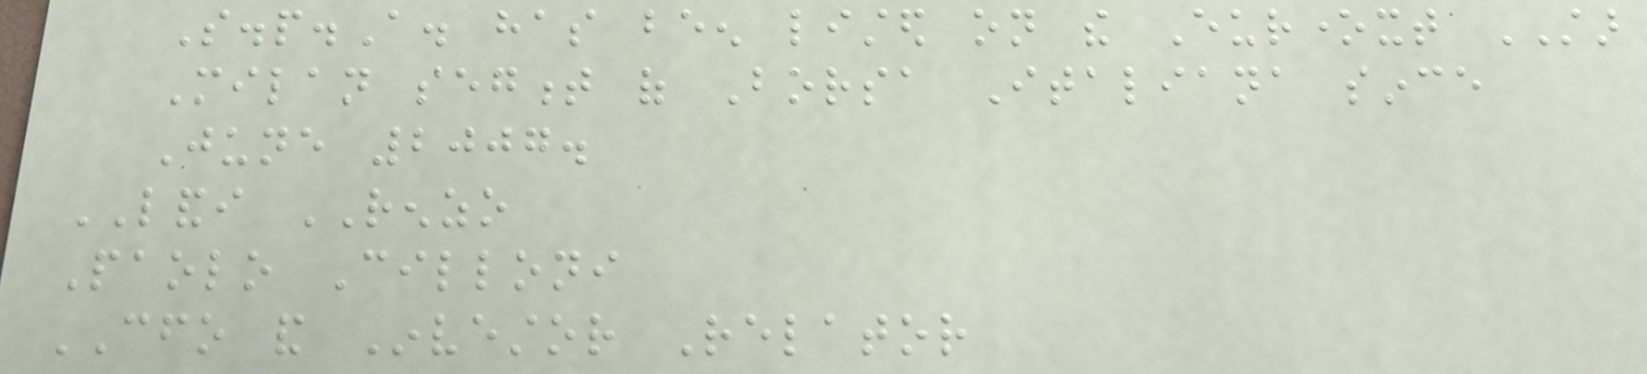S.p.A. has been listed on the Euronext STAR
Milan segment of Borsa Italiana since
June 2007.
LANDI RENZO
Paolo Cilloni
CFO and Investor Relator
